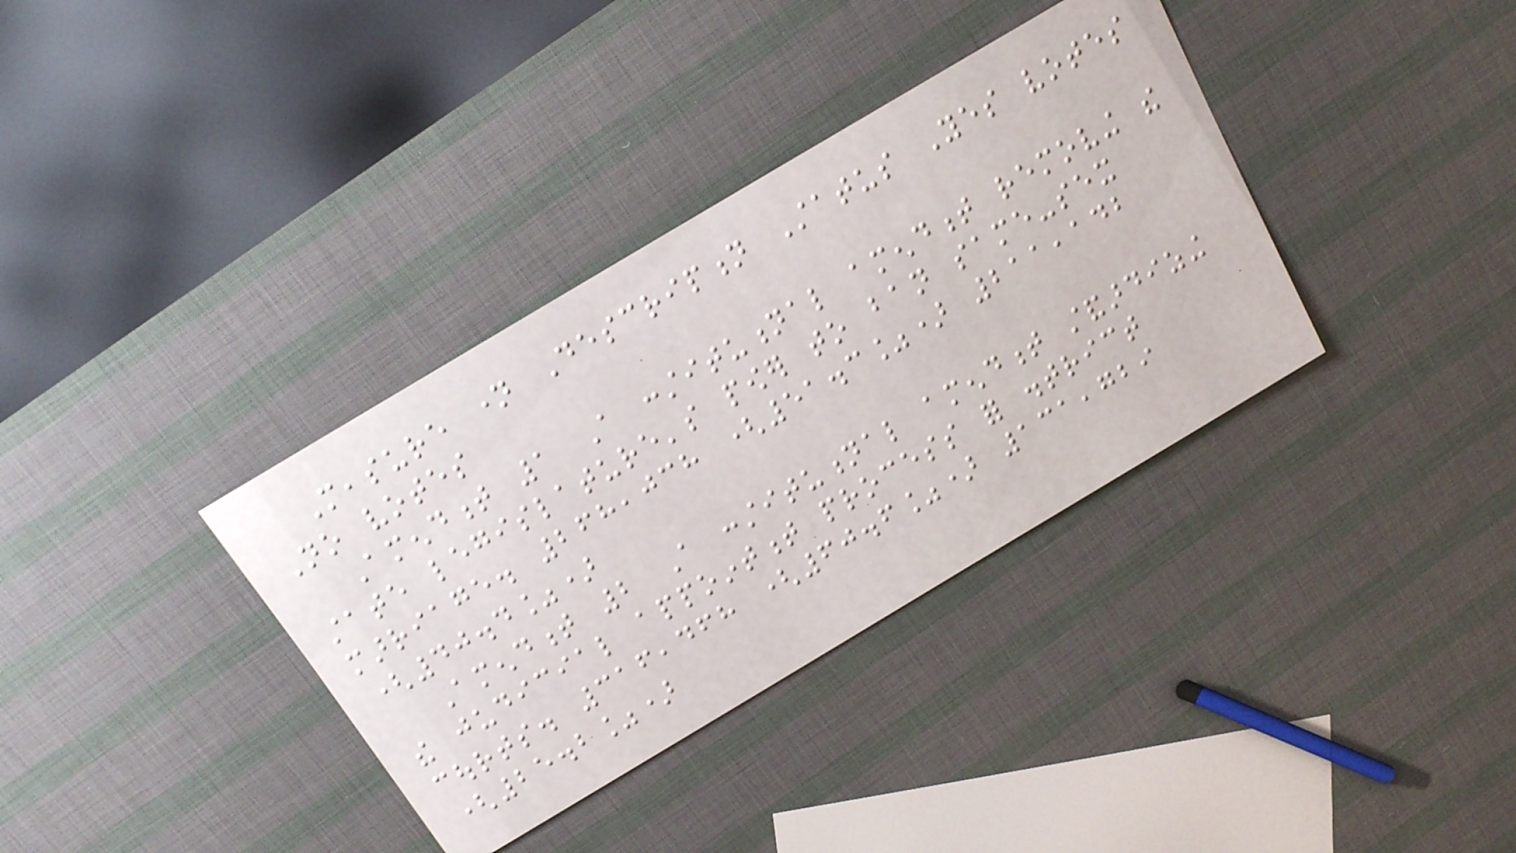Measure name Description Status Yes votes
No votes
Amendment 1 A constitutional amendment removing the
state legislature's power to ban same-sex
marriage. 268,038 (51.3%) 211,142
(40.4%)
Amendment 2 A constitutional amendment standardizing
the judicial appointment process for district
courts. 316,468 (60.6%) 131,729
(25.2%)
